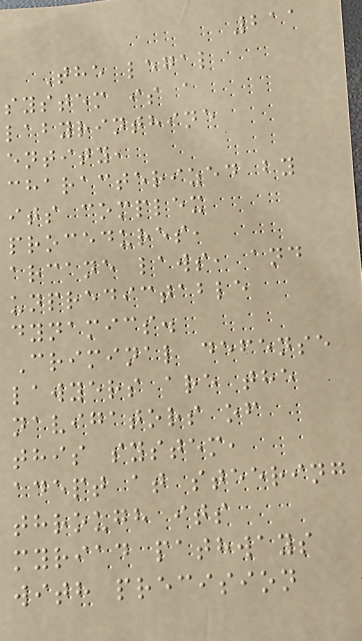211
The legal
system is a
labyrinthine
entity,
characterized by
its complex
procedures,
arcane laws, and
unpredictable
dynamics.
Criminal defense
lawyers are the
navigators of
this system,
adept at steering
through its
myriad pathways
with precision
